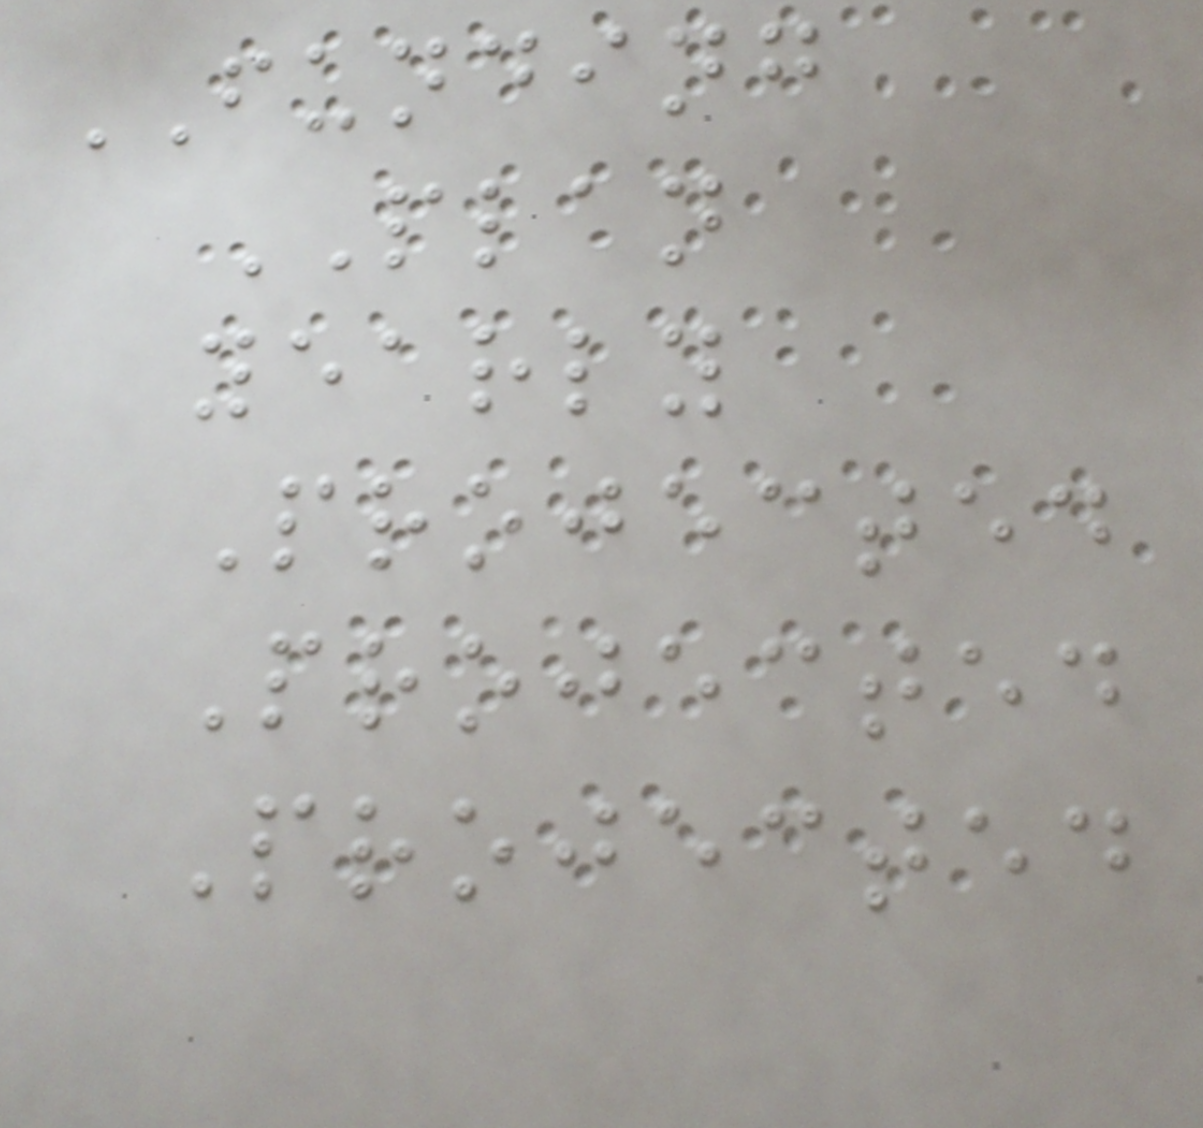FUNDING
PLAN
yearly
Projected
Projected
Projected
